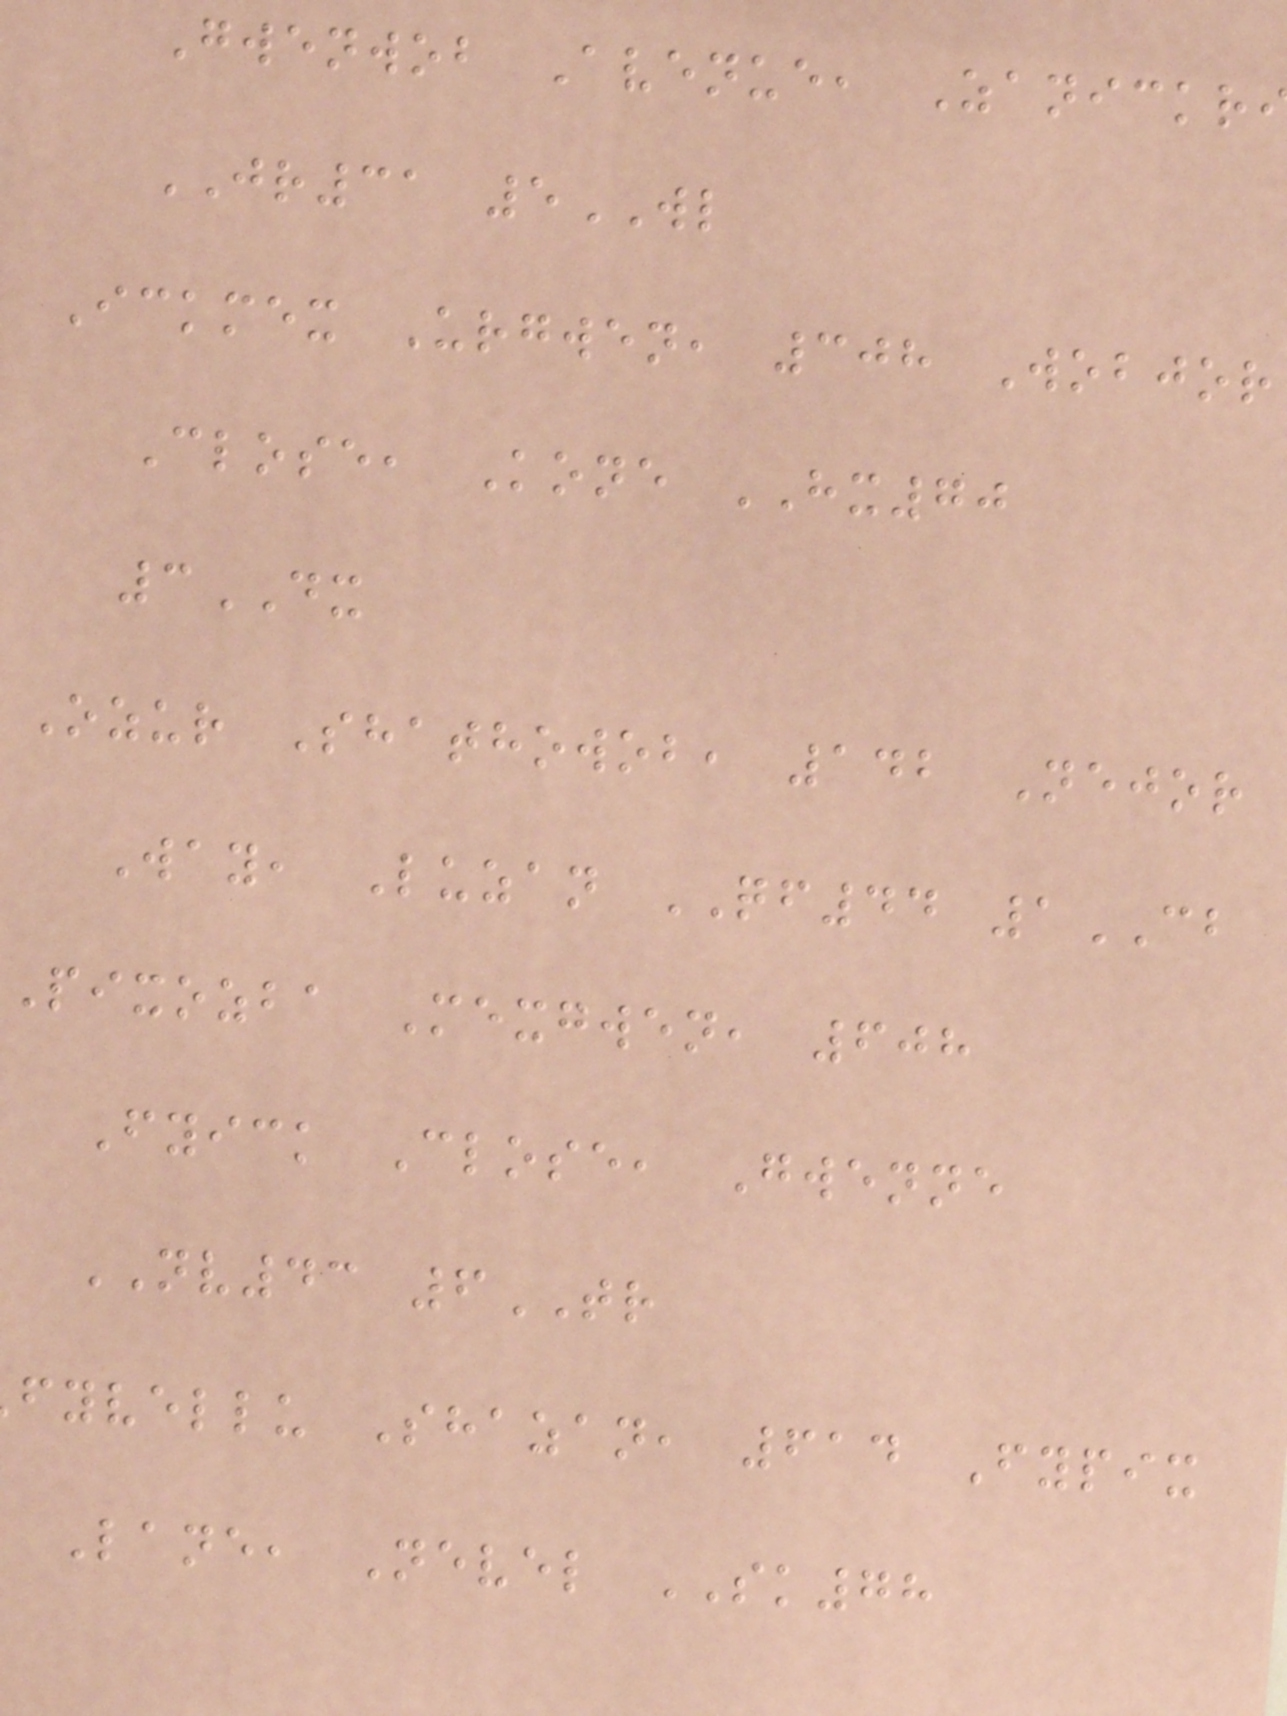Gwenwob Avenue, Zanickr
JR31 5WL
Ickmex Urgwen, 308 Wobjor
Close, Kone HX70
3DX
Ozur Shathowob, 142 Nejor
Way, Luzan QF44 1CB
Pixozba Mexgwen, 608
Fyick Close, Gwenne
NV43 6TR
fyvellu Shazan, 614 Fypix
Lane, Nevel SK78
